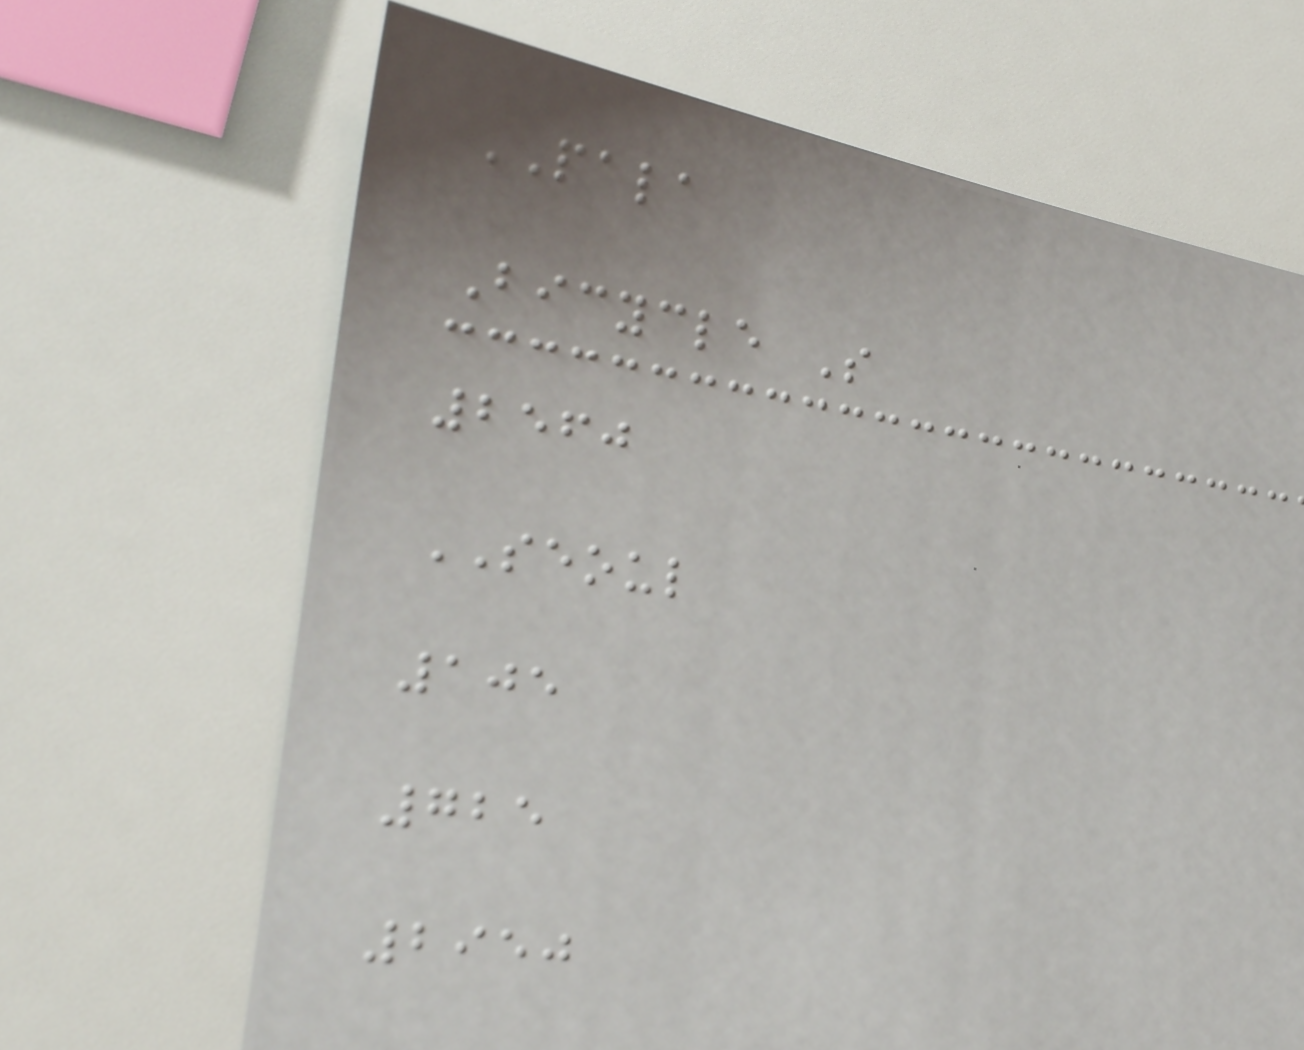PALA
Bicycle S
2560
SEOUL
105
725
2950
